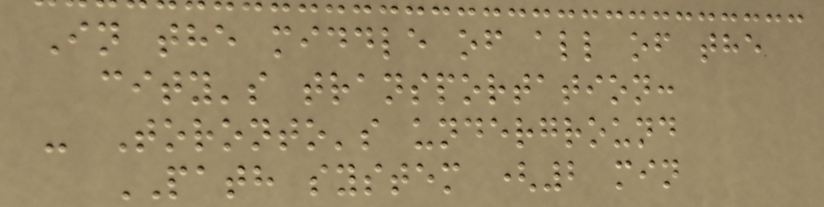In the middle of all of the
city's transportation:
- Toronto's underground
PATH system (2 min
